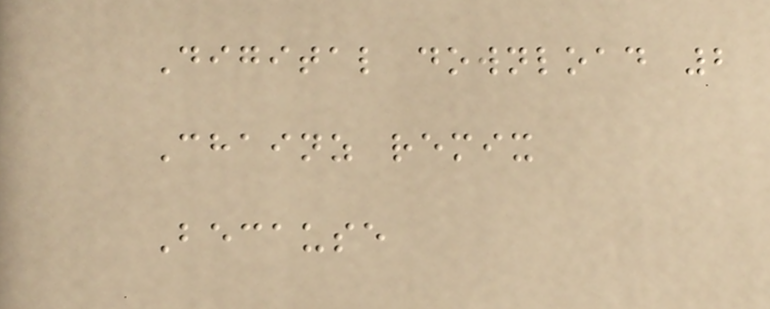Digital download 2
Chainz remix
Because
